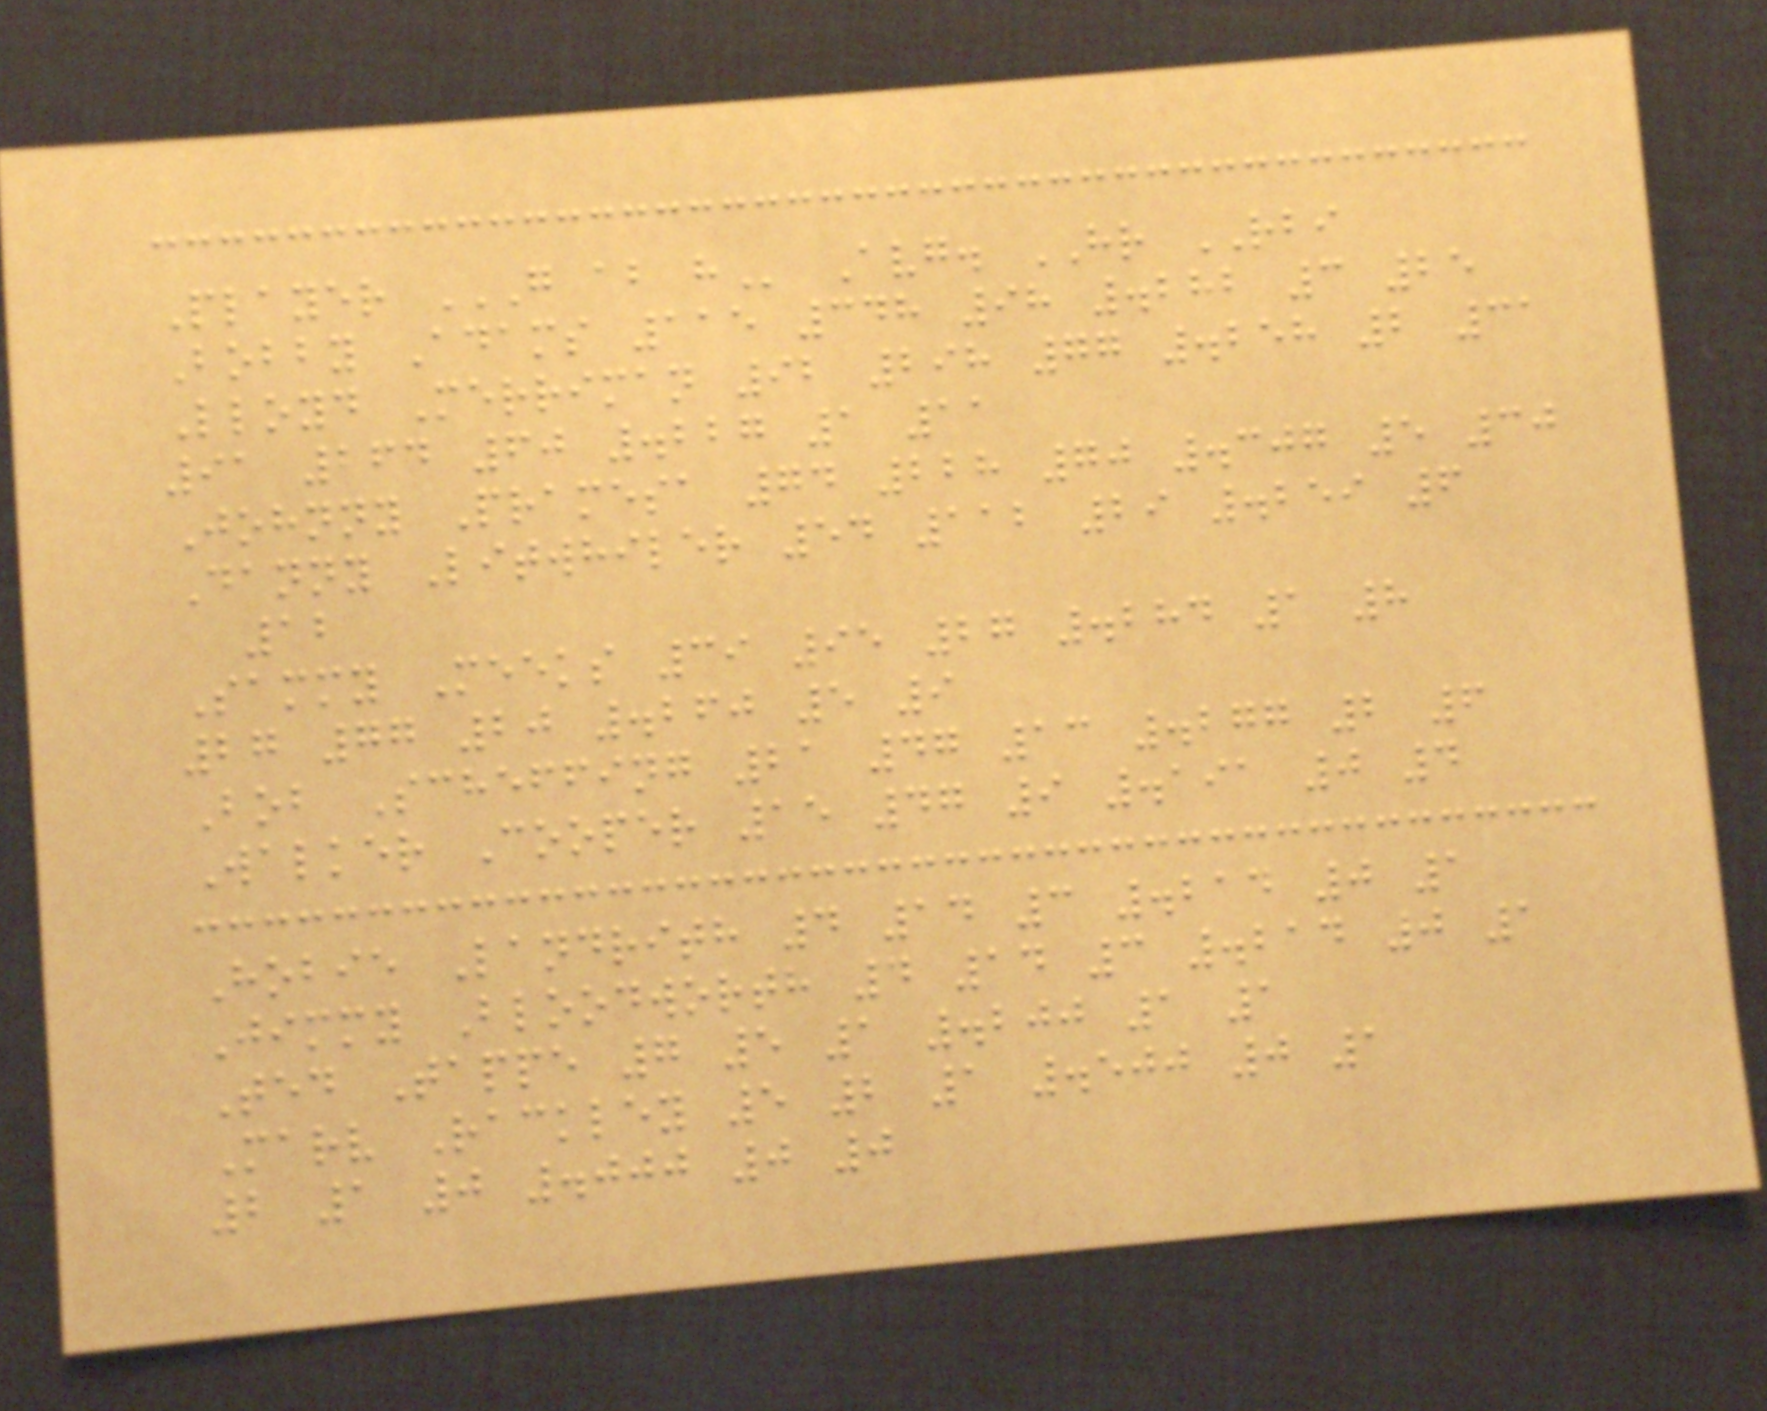Player G AB H Avg. HR RBI
Bobby Adams 115 348 98 .282 3 25
Lloyd Merriman 92 298 77 .258 2 31
91 264 60 .227 1 11
Johnny Pramesa 74 228 70 .307 5 30
Danny Litwhiler 54 112 29 .259 6
12
Sammy Meeks 39 95 27 .284 1 8
27 77 20 .260 5 9
Bob Scheffing 21 47 13 .277 2 6
Walker Cooper 15 47 9 .191 0 4
Hobie Landrith 4 14 3 .214 0 1
Jimmy Bloodworth 4 14 3 .214 0 1
Ted Tappe 7 5 1 .200 1 1
Marv Rackley 5 2 1 .500 0 1
2 1 0 .000 0 0
